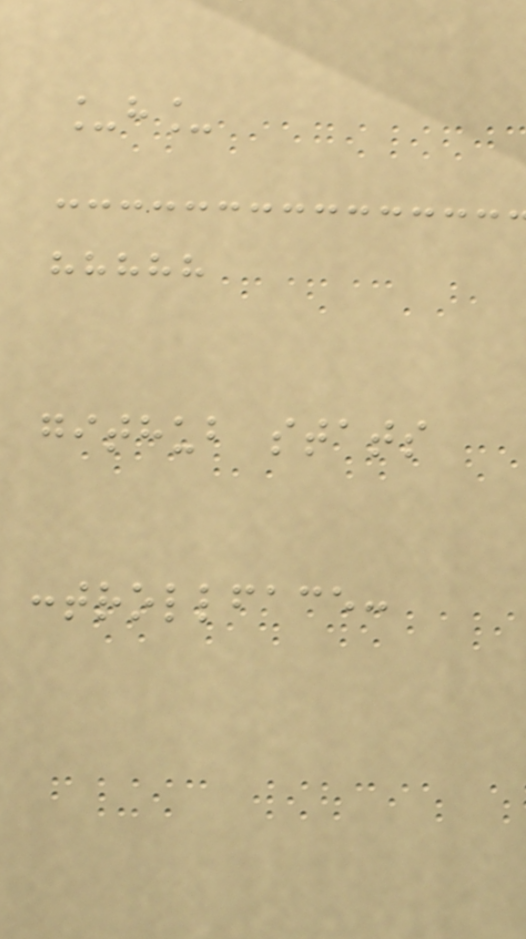_h_
hhhhh
github stats
:trollface:
